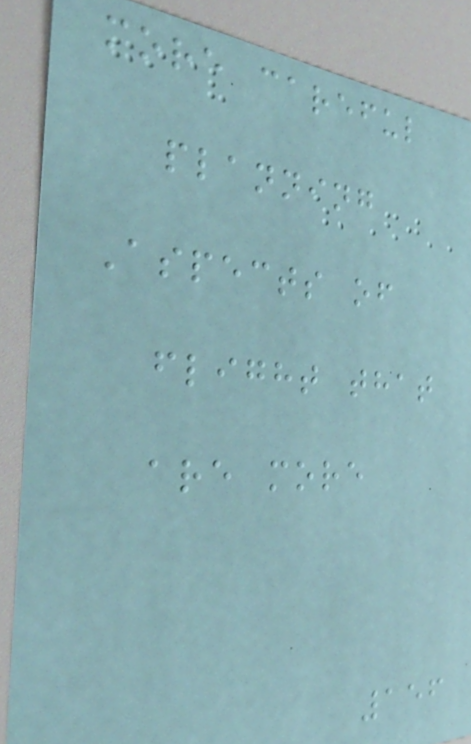more careful
planning
Aspects of
flight that
are more
156
